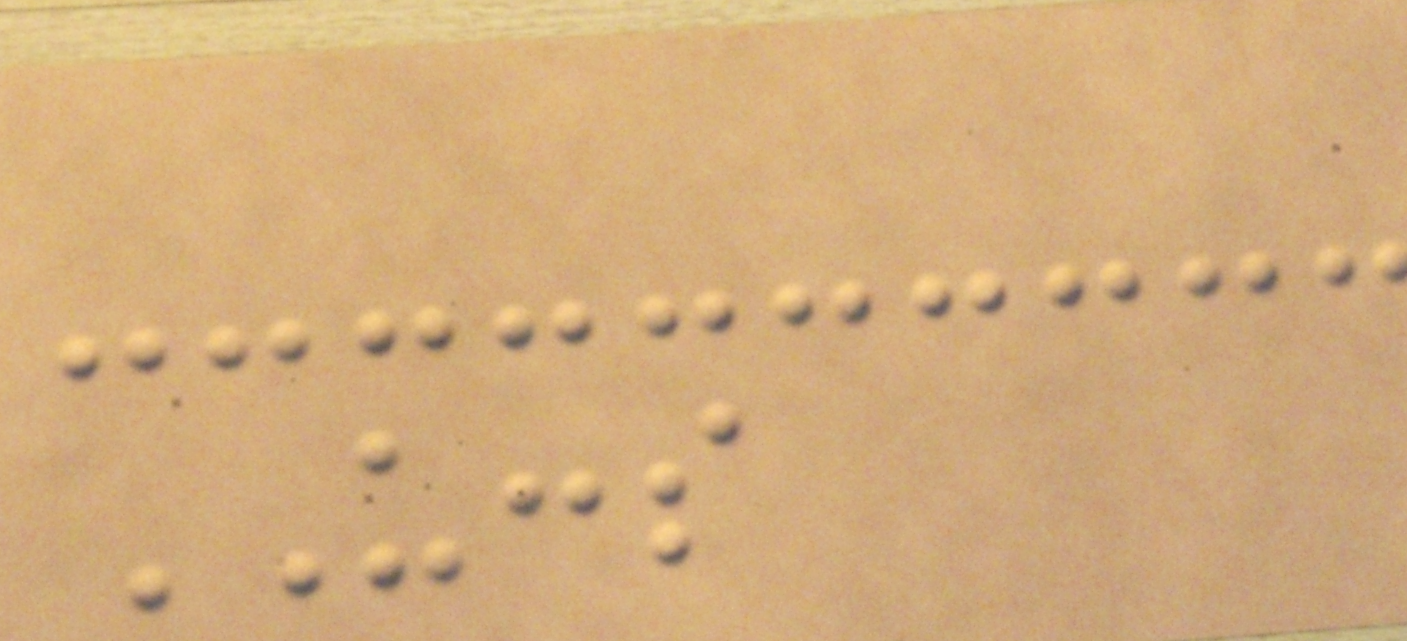UCCS
